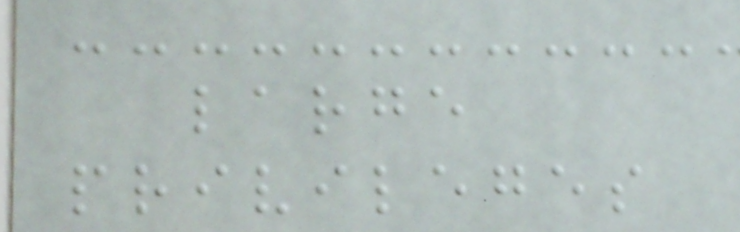large
privileges
